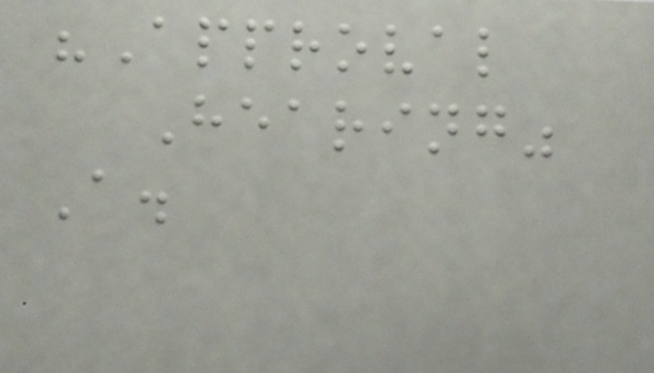"Approval
Hearing"
A.
